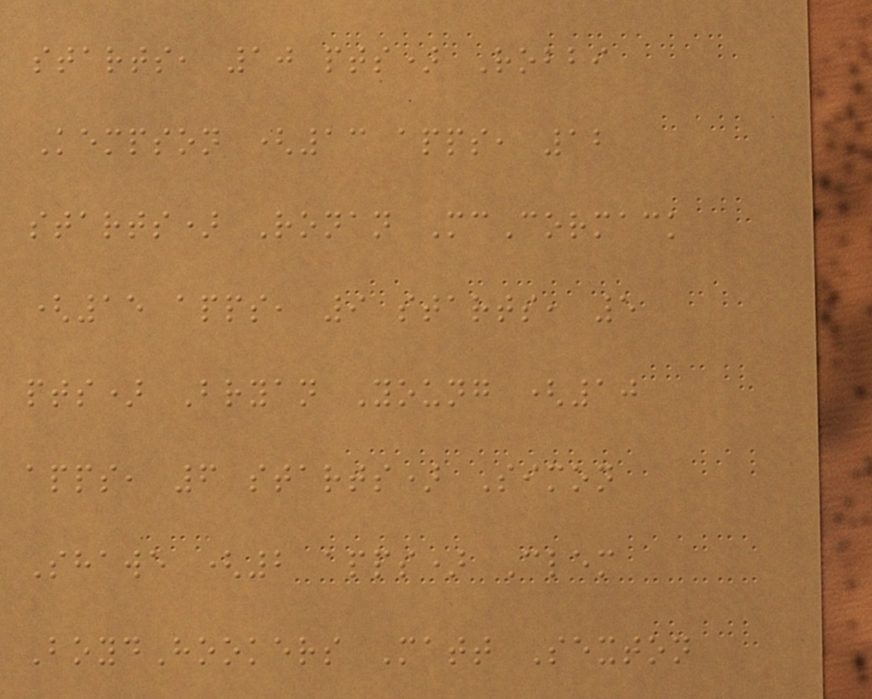starts, 10 pts) Robbi
Kempson (13 apps, 12
starts) Ronan McCormack
(15 apps, 9 starts, 5
pts) Bryan Young (10
apps, 6 starts) Simon
Shawe (2 apps) Clem
BoydHookers Matt Sexton
